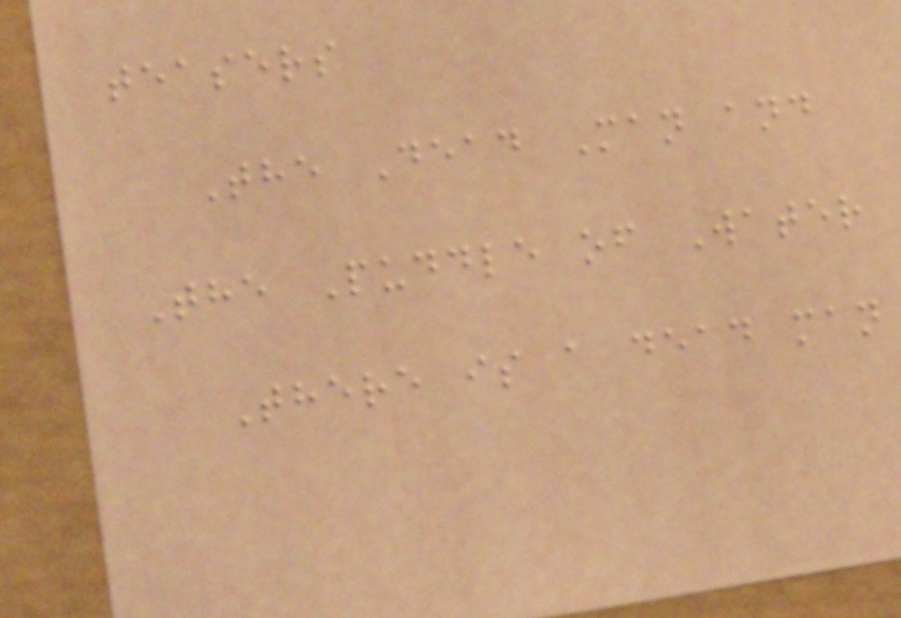teasers
The Dead Man and
The Puddle of Water
There is a dead man
